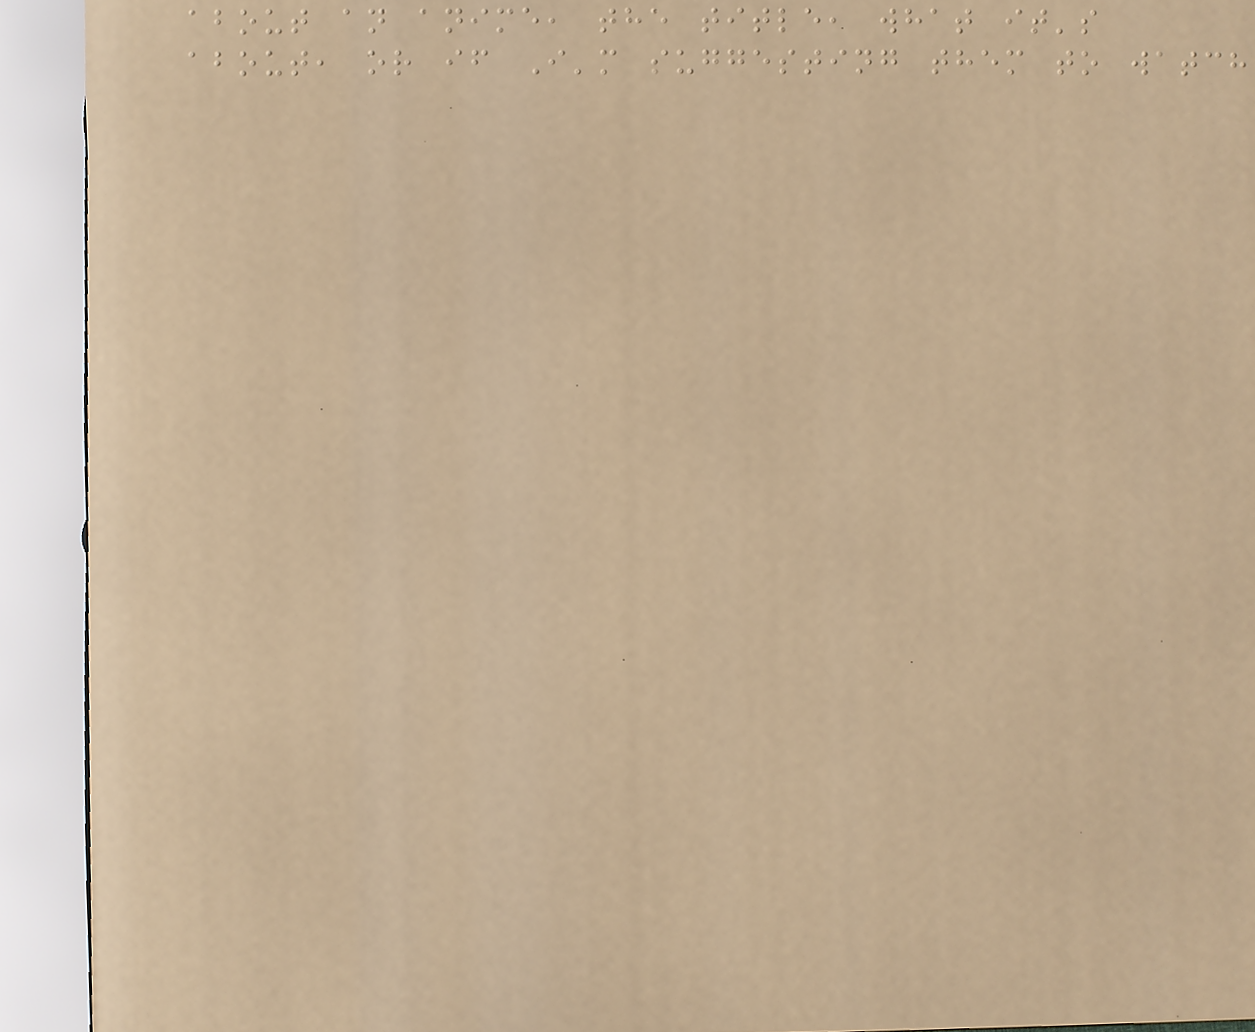about an anime, the title, what it's
about, or if I'm suggesting them to watch
